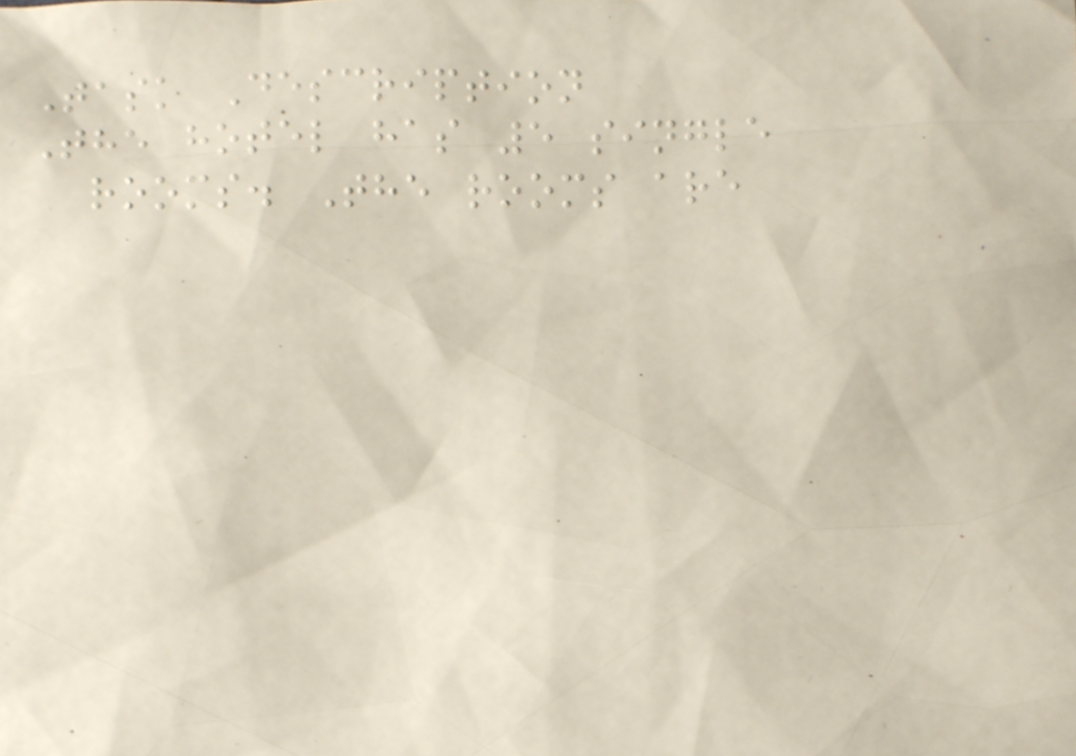Task Description
The hotel has 5 single
rooms. The rooms are
